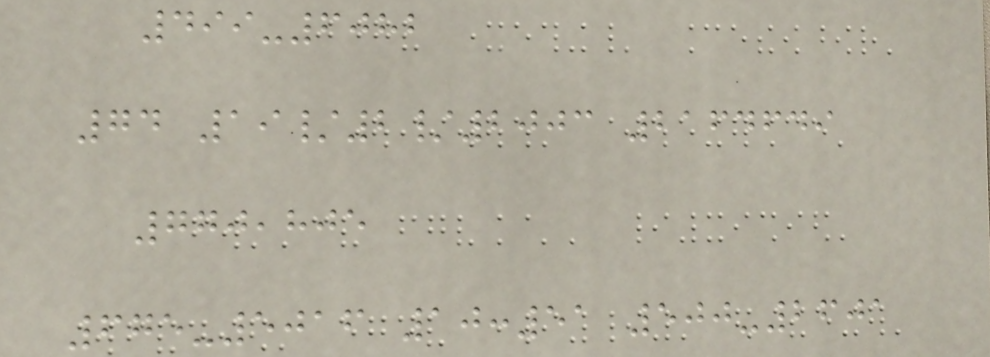499-6082
74 19/2/2003 2164649
770,805
675-5016 10:51 500-2601
